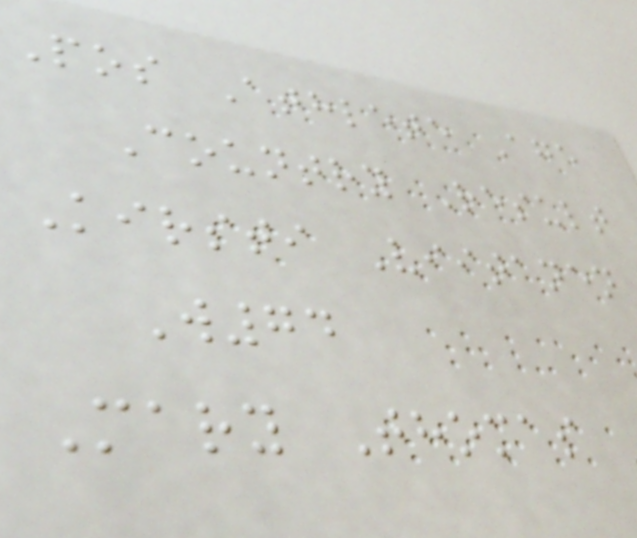Pos Athlete Age
Country Result
Kirsti Viitanen
W74
Mary Thomas
